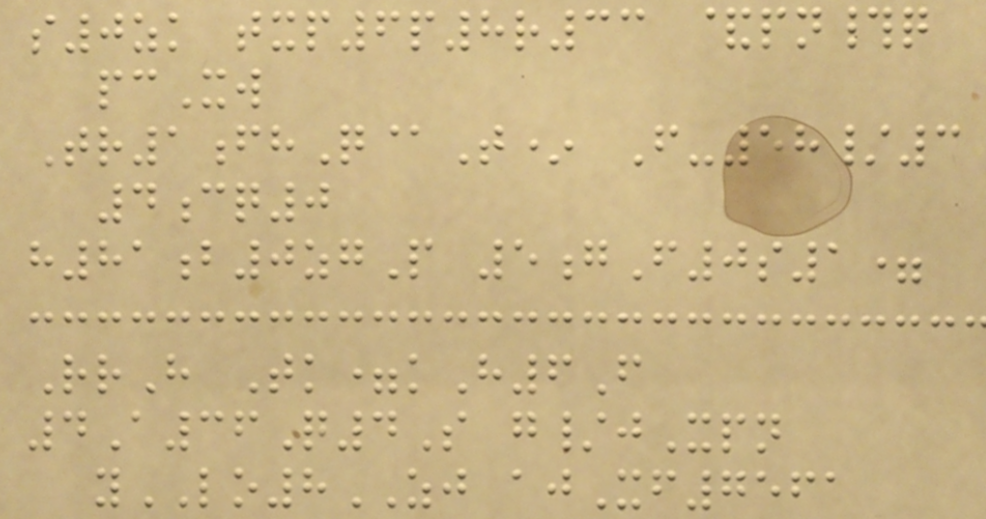s0zk txp6p8r33 &pn#q
pcXw
Tr1fhQ@T* F-58/3
4cq0
h81b0zgP 5gF0s1=
RrH Tk=kH6F
4A36Q4S g/jXpn
yLO8ZJ ajXf7561
